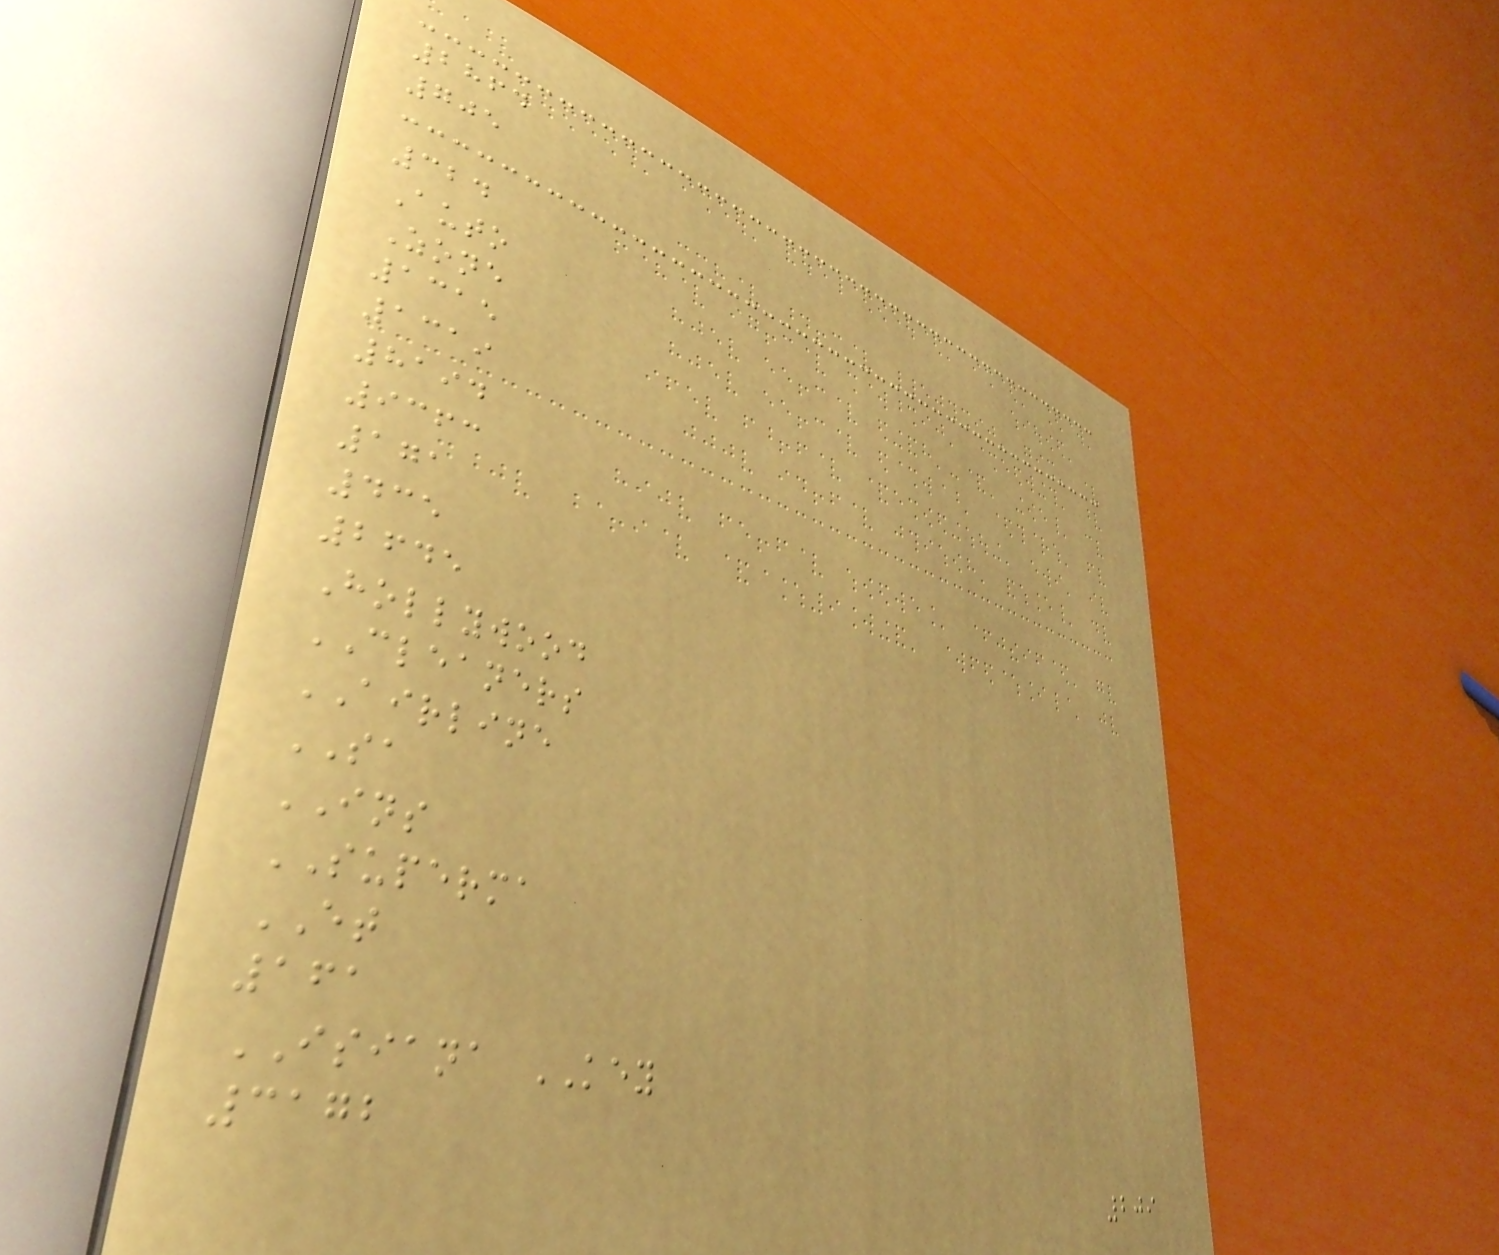2864
705
324
Auto
Zone
1315
1319
8194
9363
171
435
2645
Hollywood
CLEANERS
AIRLINE
SA
INS
SUPERMA
ET
161
ISIANA KEY
3172
209
